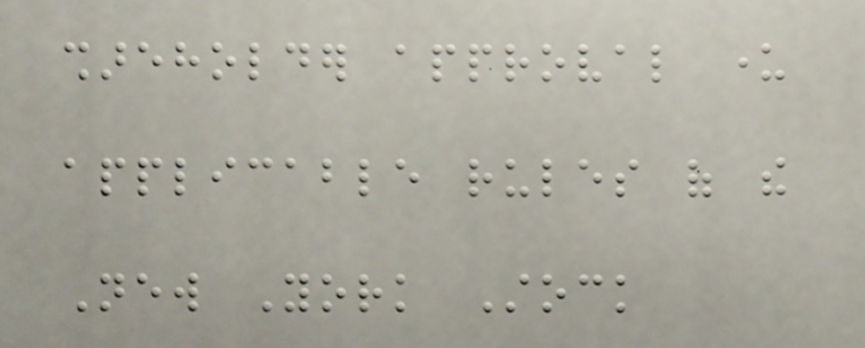shareholder approval under
applicable rules of the
New York Stock
